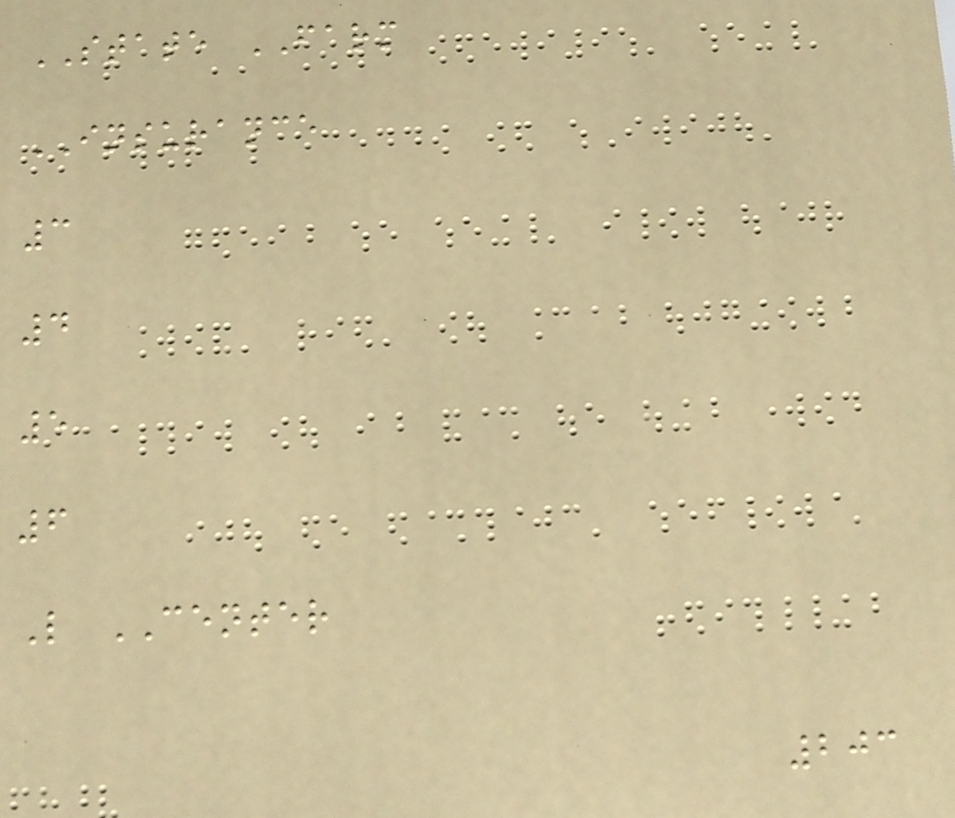STATE FARM
INSURANCE
3
4
5
6
L CENTER
203
